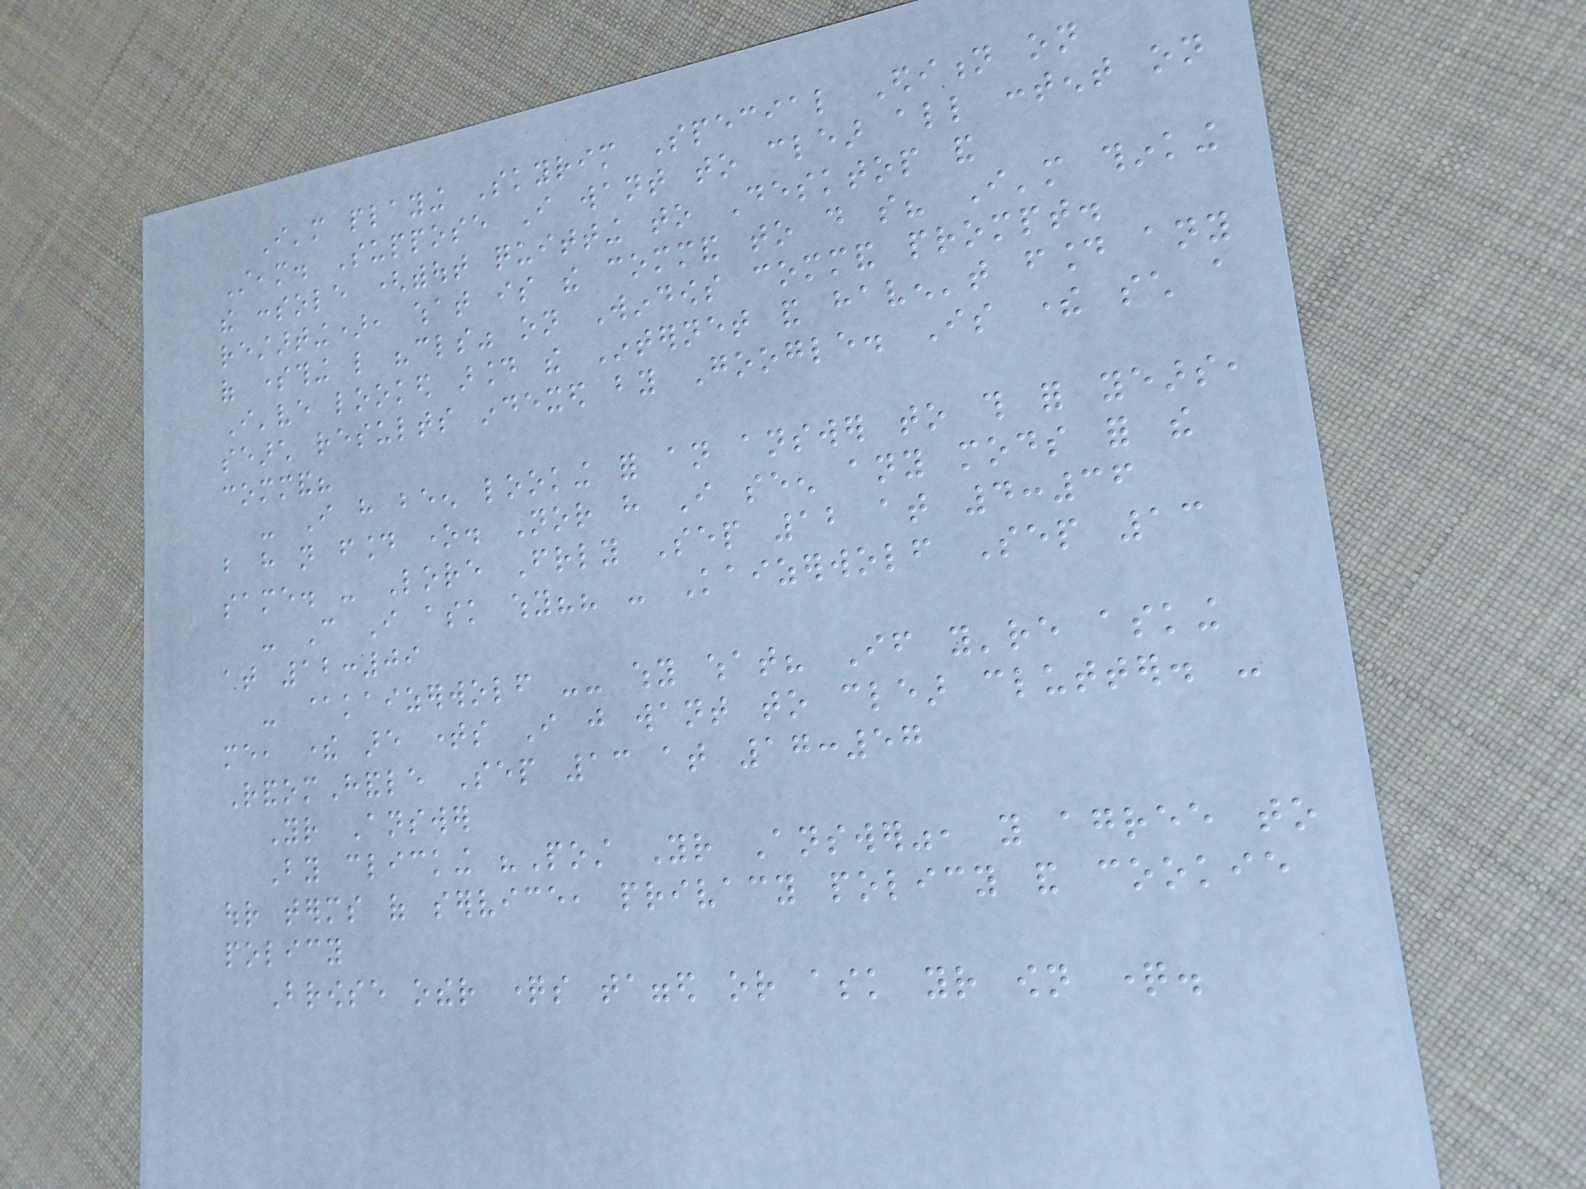I'm playing Skyrim Special Edition on
Steam. Suppose I want to clear all content on
the console (without quitting to Desktop and
restarting), what is the command to do so? I'm thinking
of something like "cls" on Windows command prompt.
I've looked around the Internet and haven't found any
search results indexed by Google. Is there such a
command?
- I have been looking for an answer to this for years,
but have not found one. Nor have I seen any mods for the
same. - Lore Friendly Sep 12 at 4:36
- Can I ask why?? - Kaizerwolf Sep 13
at 12:09
- @kaizerwolf -- why what? If you're asking
me, there are times I just want to clear clutter. -
RandomHandle Sep 13 at 17:57
Your Answer
By clicking "Post Your Answer", you agree to
our terms of service, privacy policy and cookie
policy
Browse other questions tagged or ask your own question.
